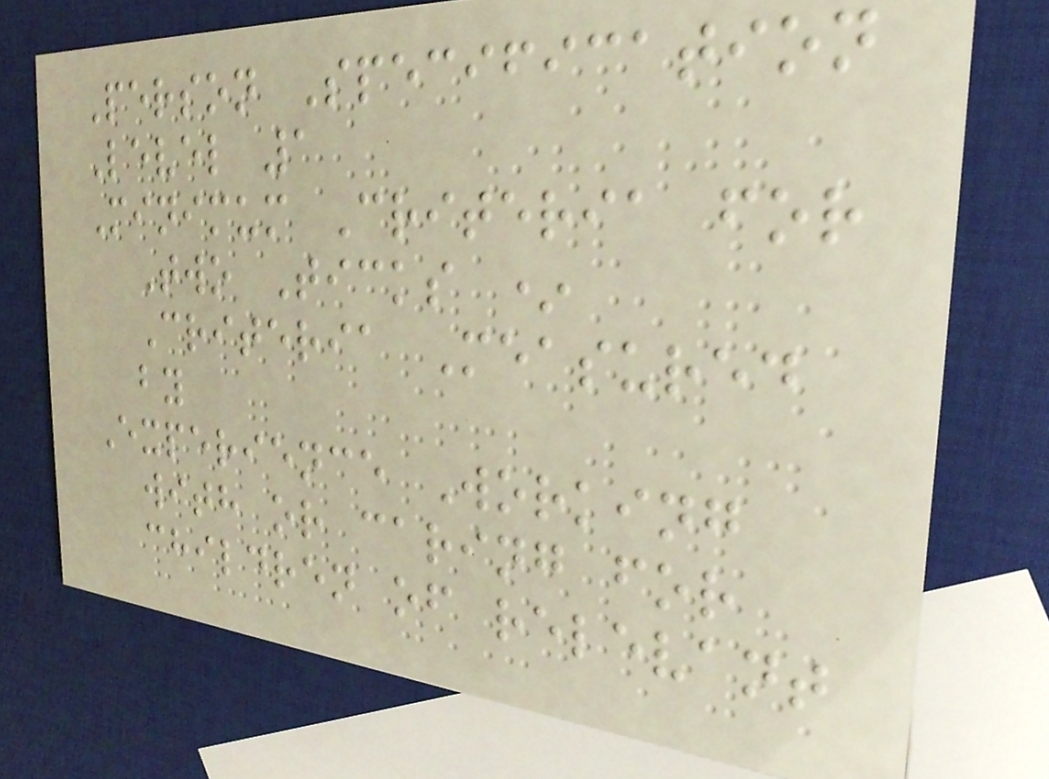Person Specification
Level 1
Minimum Criteria for
Two Ticks *
Criteria Measured
by
Experience Working
with or caring for
children of relevant
